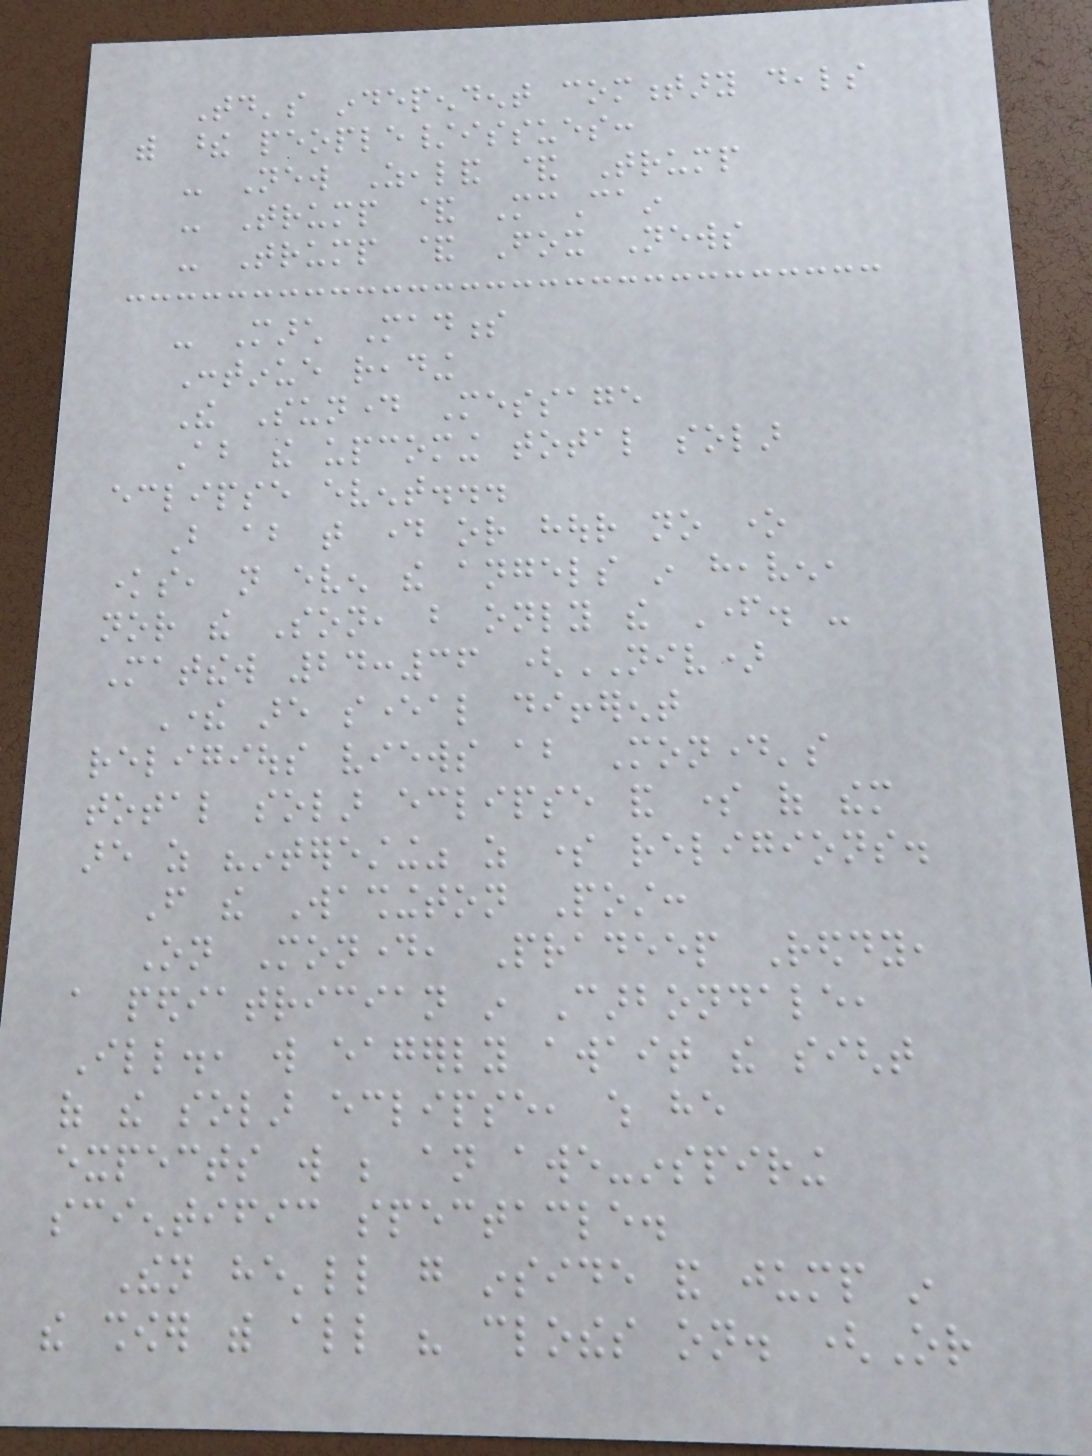Today's independent commentary deals
with these people/issues:
- New Zealand & Trump
- Trump & McCain
- Trump & Fox News
- March Madness
Continue reading
The Sunday Message
About the upcoming total solar
eclipse event...
But about that day or hour no one
knows, not even the angels in heaven,
nor the Son, but only the Father. -
Matthew 24:36 (NIV)
There are several different
religious views about Monday's
total solar eclipse and some of them
are as "interesting" as some religions.
From the Washington Post:
On Monday, Pradeep Reddy,
a pediatrician in Carbondale,
Ill., will eagerly await the sight
of the solar eclipse, which he
expects will be an awe-inspiring
scientific spectacle.
Then he'll go inside and jump in
the shower with all his clothes on. (Or
